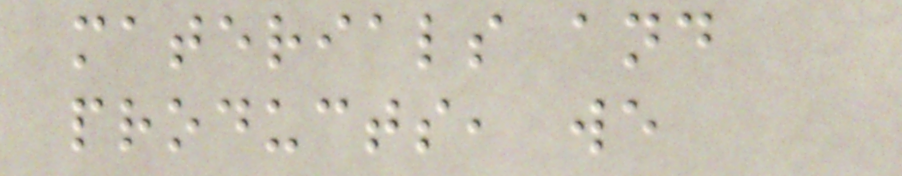materials and
products, we
